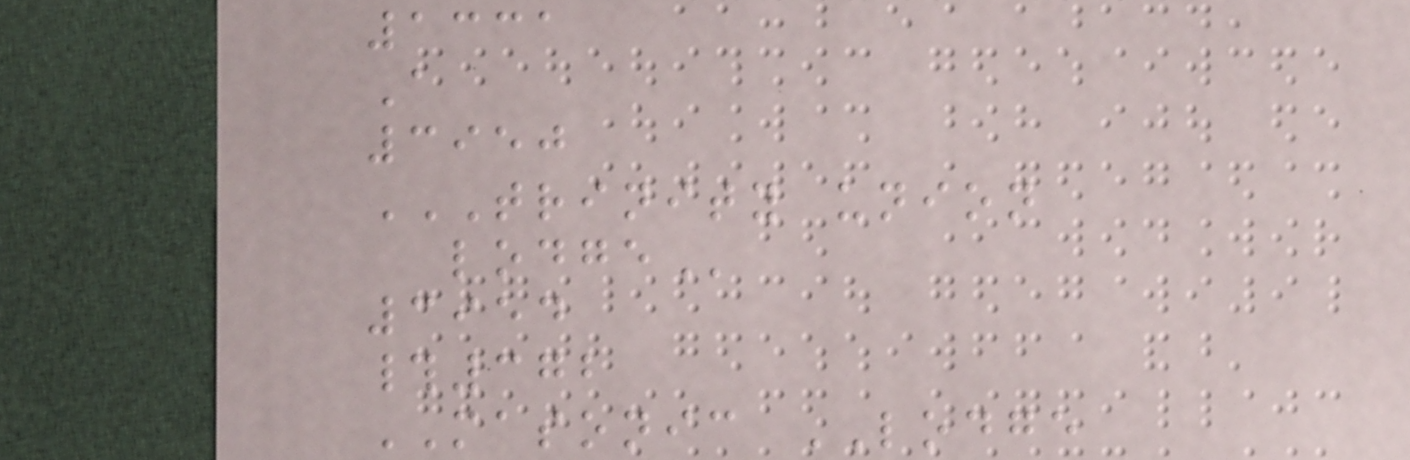1331
A
3950
TRINITY UNION
LODGE
3954
#372
MASONIC LODGE
